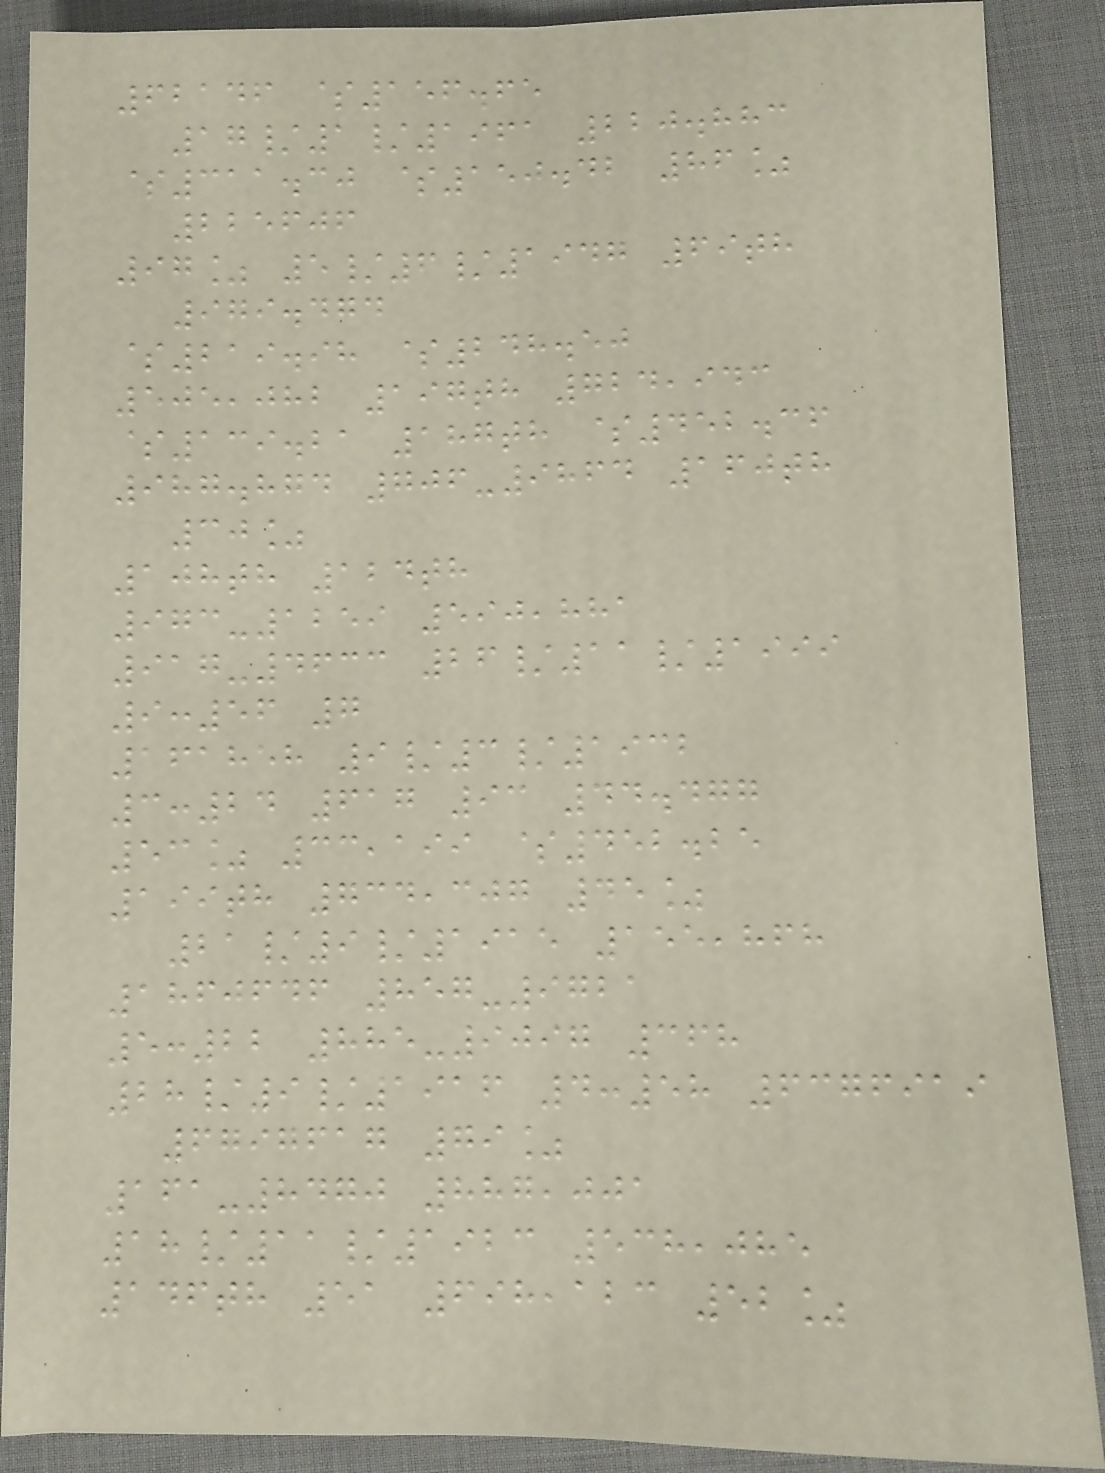62146 $156.65
17/1/1961 220.883
$311.30 $150.42 86%
225606
97% 5/6/1947 69th
979.474
$219.98 $248.50
505,082 197th 724,943
$139.21 187th $452.36
987.874 706-9864 160th
30%
108th 124th
973-1259 590,881
917-4633 26/11/1999
9:56 7
161858 9/3/1932
3:24 617 93 44.477
53% 33,199 $452.25
199th 734,307 45%
21/9/1915 155,868
1860646 857-9721
5:22 885-9097 368
28/9/1916 4:58 6376919
6797617 79%
161-8470 887,001
18/11/1923 538,085
146th 51 698,123 52%
